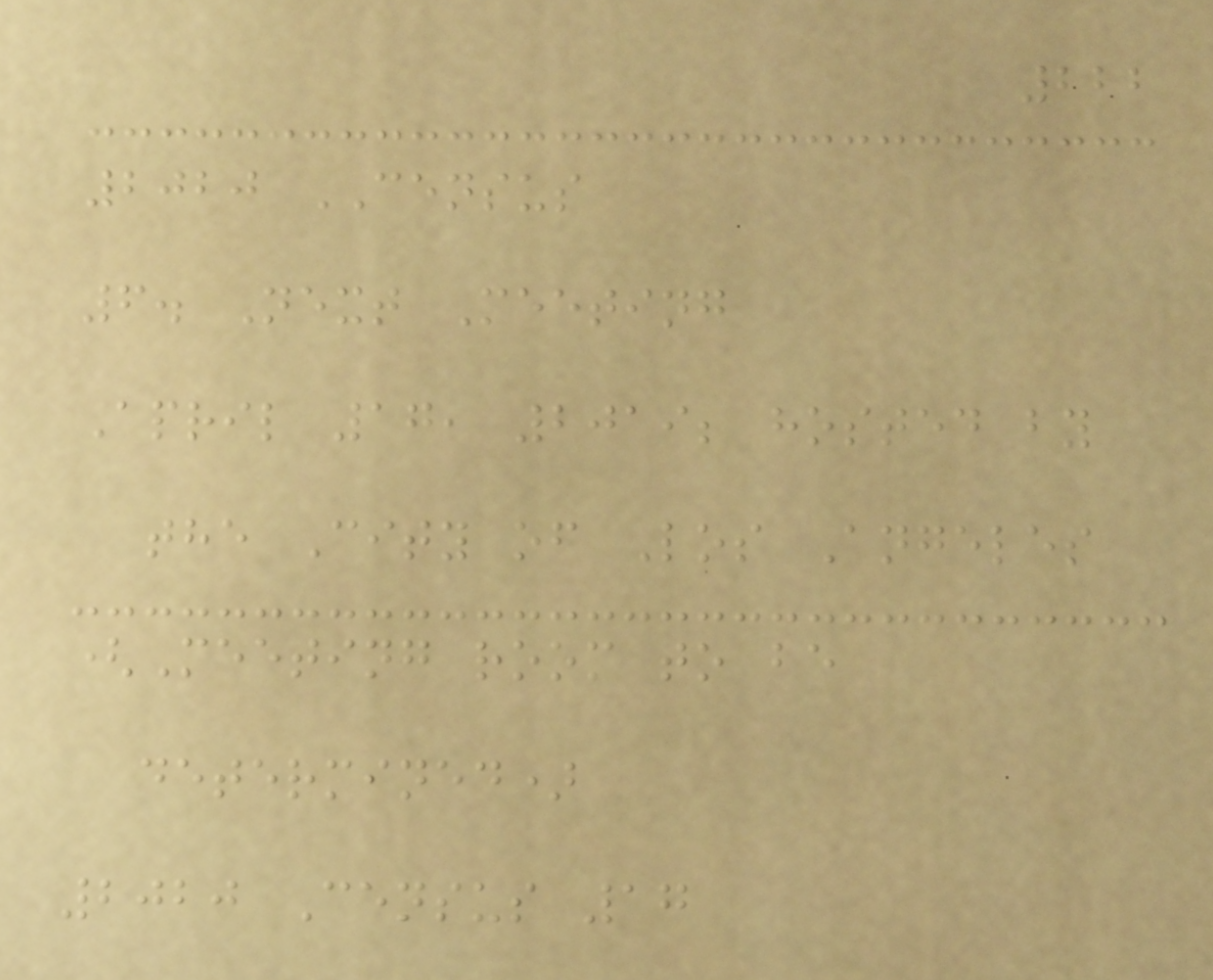222
2020 CENSUS
6. Next Meeting
April 17, 2019; hosted by
the City of Los Angeles
(Meeting room to be
determined)
2020 Census 17
